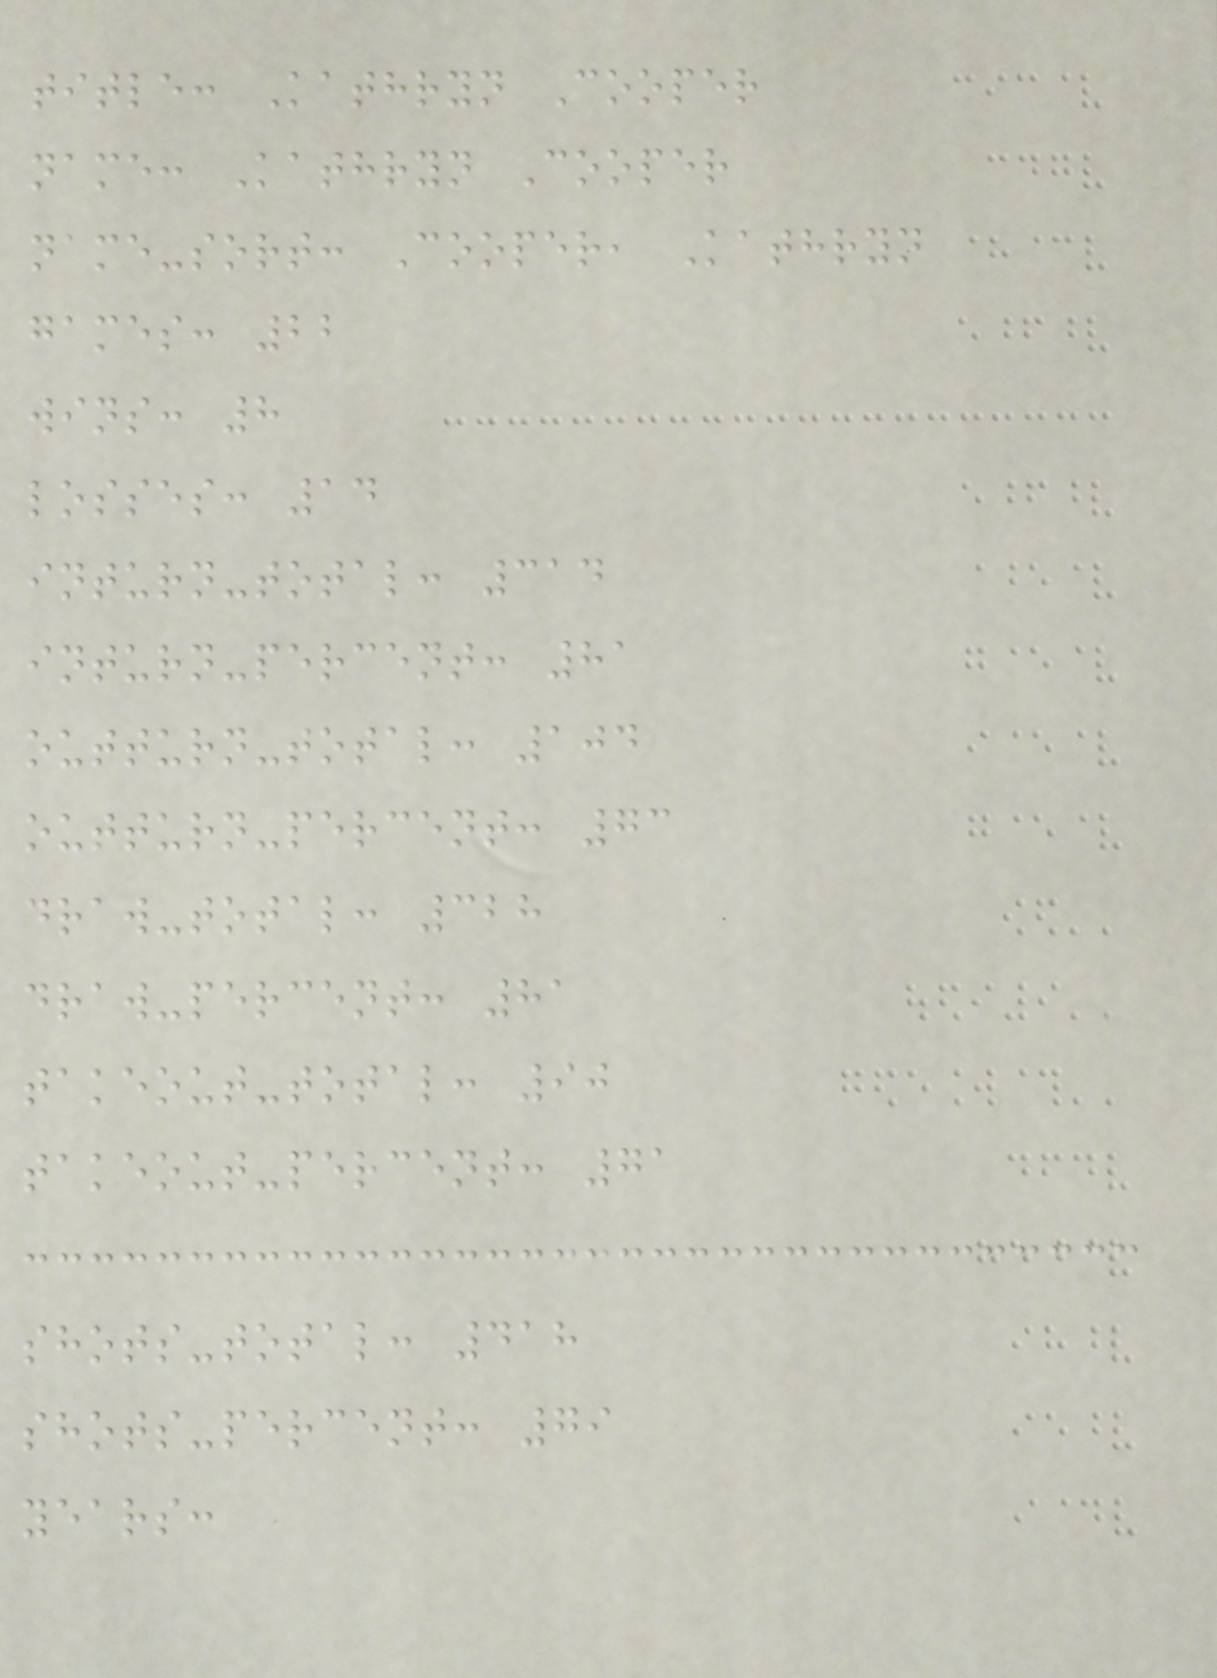title: Kathryn Cooper
name: Kathryn Cooper
name-sort: Cooper, Kathryn
games: 22
wins: 8
losses: 14
inturn-total: 314
inturn-percent: 81
outturn-total: 104
outturn-percent: 73
draw-total: 328
draw-percent: 81
takeout-total: 90
takeout-percent: 71
shots-total: 418
shots-percent: 79
years:
